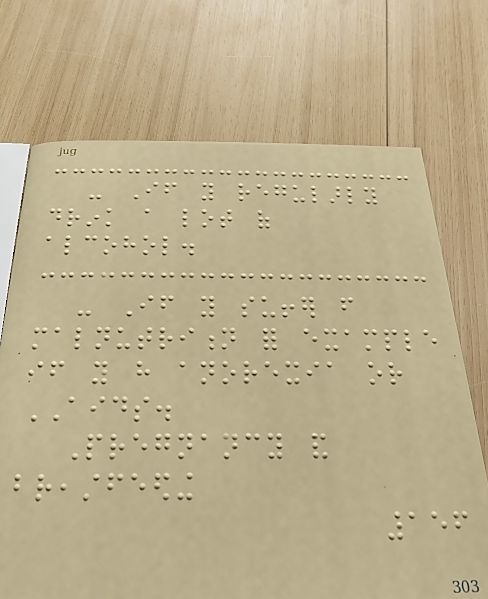- If you regularly
drink a lot of
alcohol.
- If you suffer from
malnutrition for example
if you have anorexia or
AIDS.
Pregnancy and
breastfeeding
156
